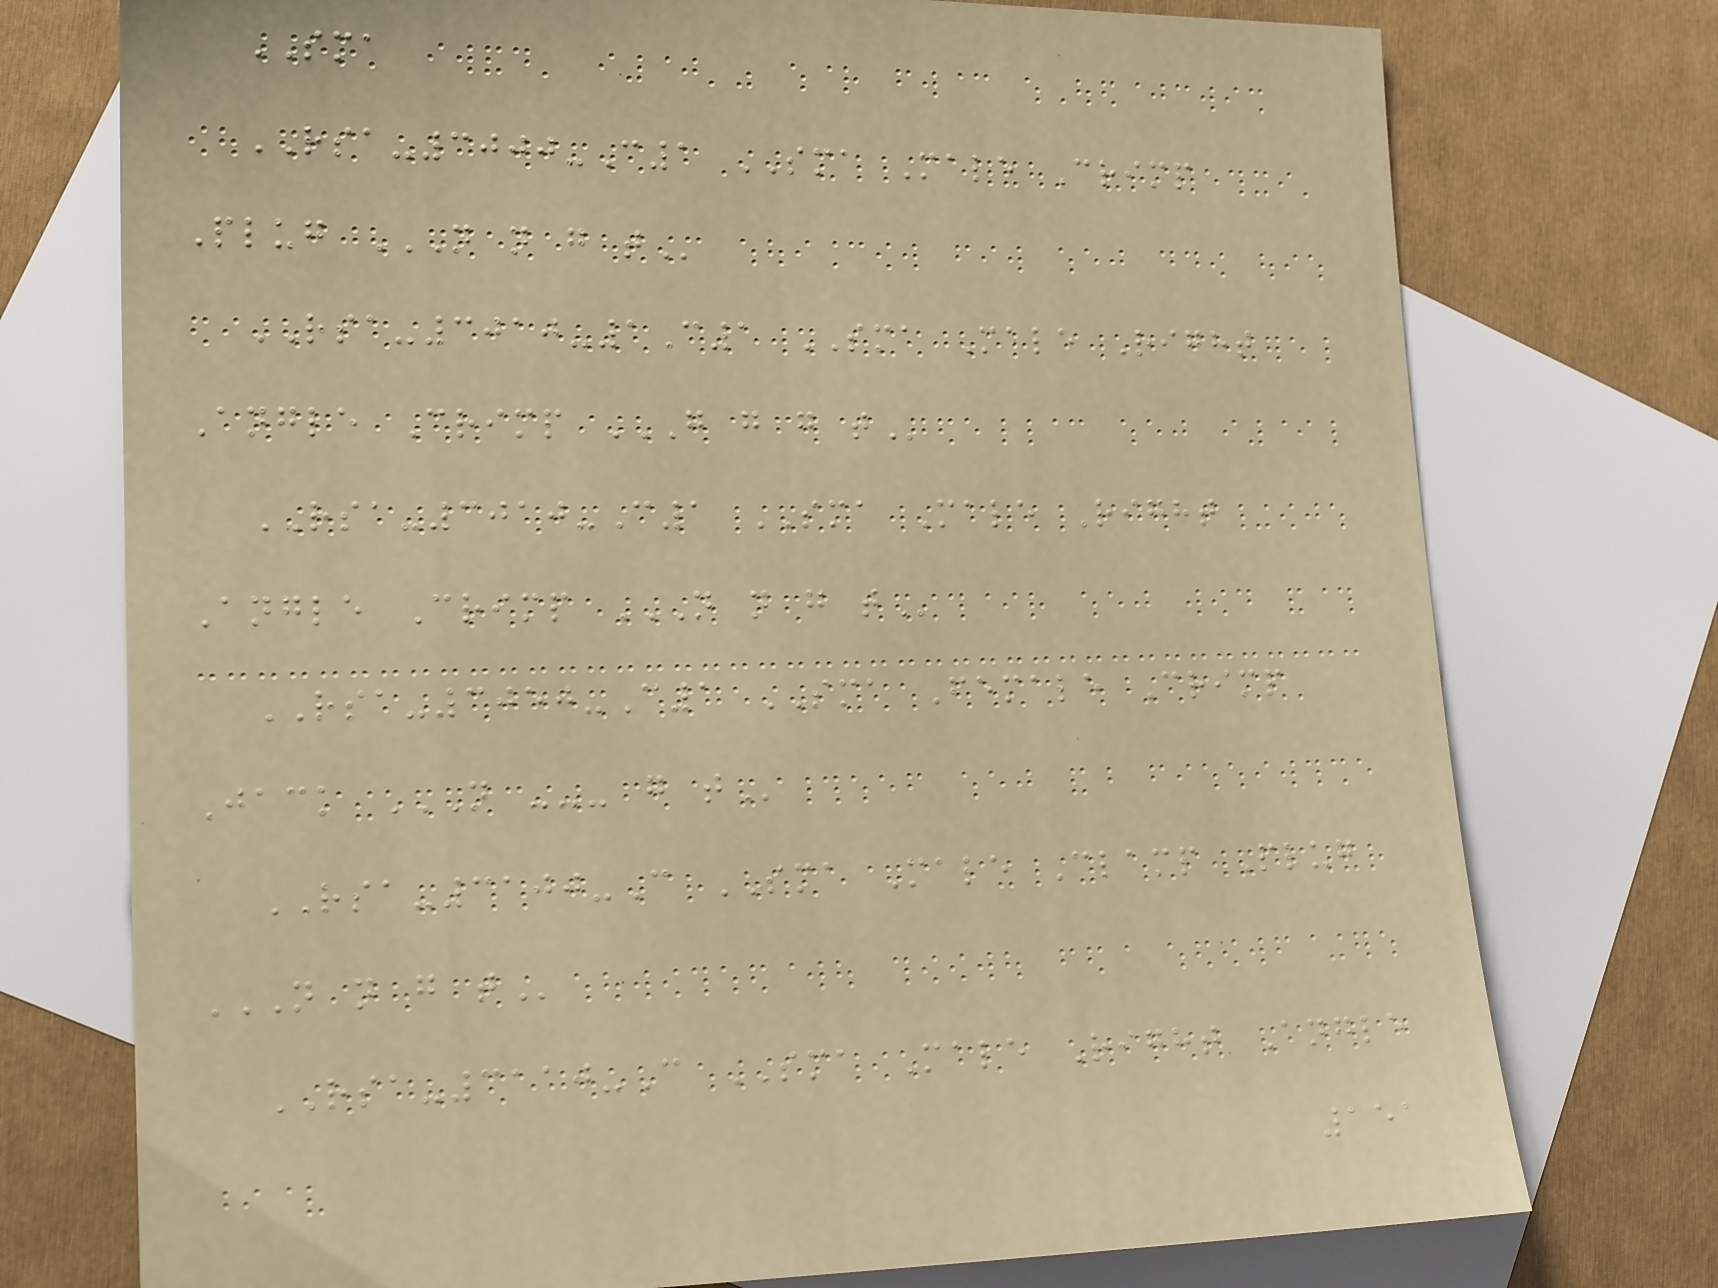SMA
RSA-3000-C1 SMA Male Crimp
Plug N N G T
RSA-3010-1C1 SMA Male Right
Angle Crimp G G G T
RSA-3010-C1 SMA Male Right
Angle Crimp N N G T
RSA-3050-C1 SMA Female Crimp
Jack N --- G T
RSA-3100-C SMA Male Clamp Plug
N N G T
RSA-3110-C SMA Male Right Angle
151
